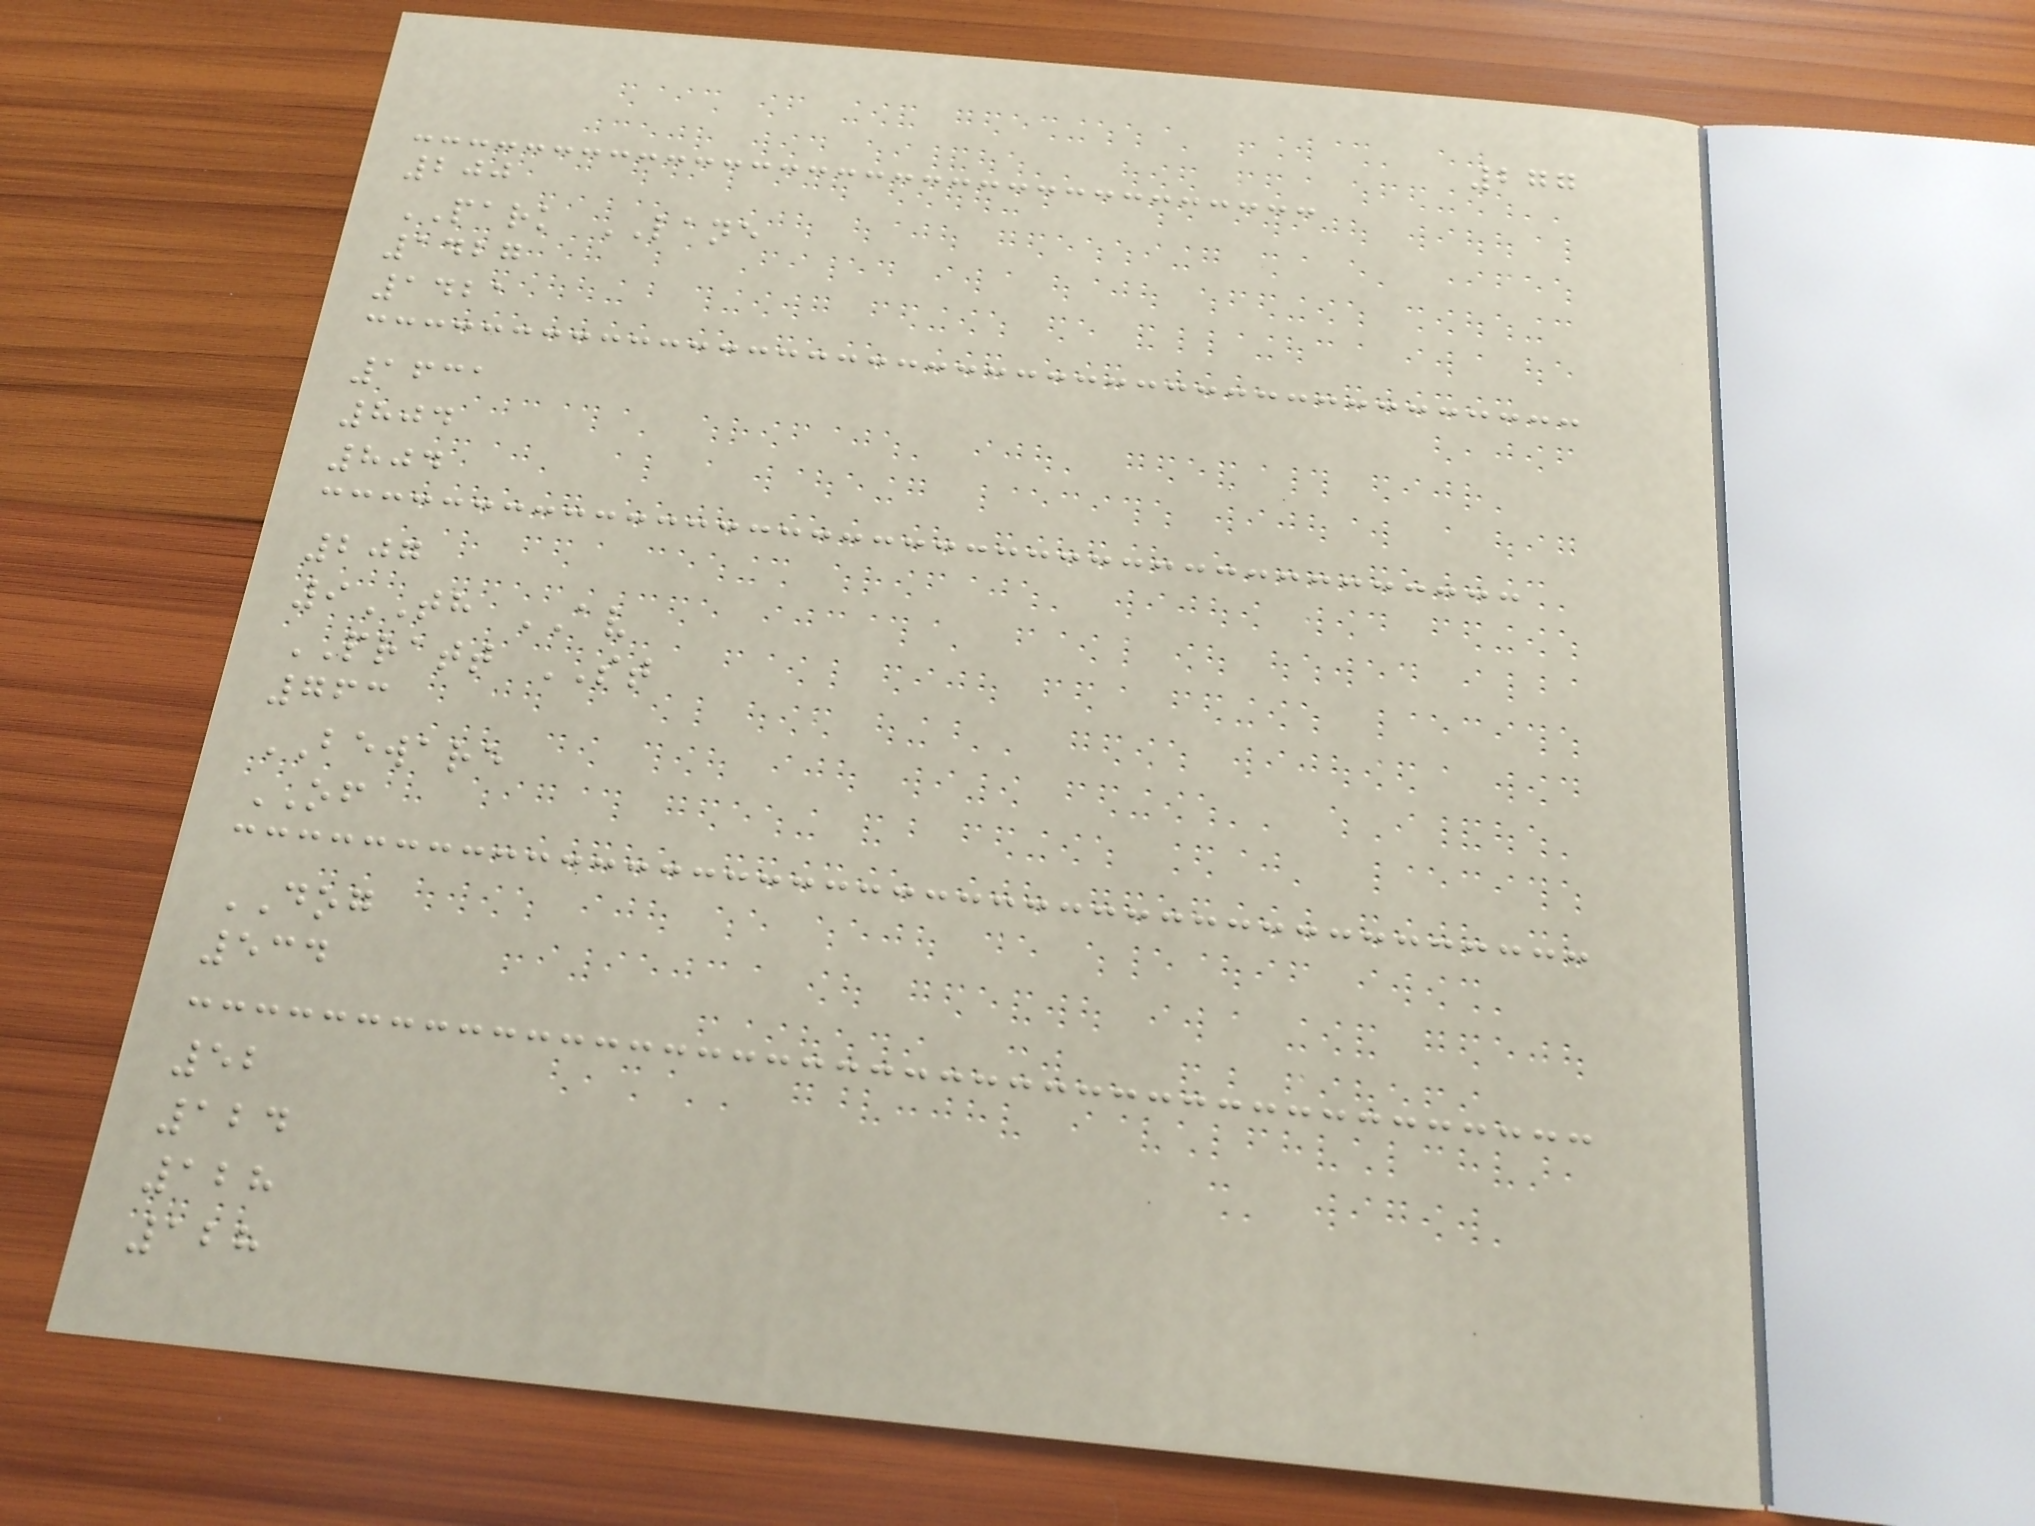277
200
PARK LANE
1427
1421
1631
804
804
207
9TH AV
PRATT ST
763
BEWARE
OF
DOG
534
52
124
128
128
